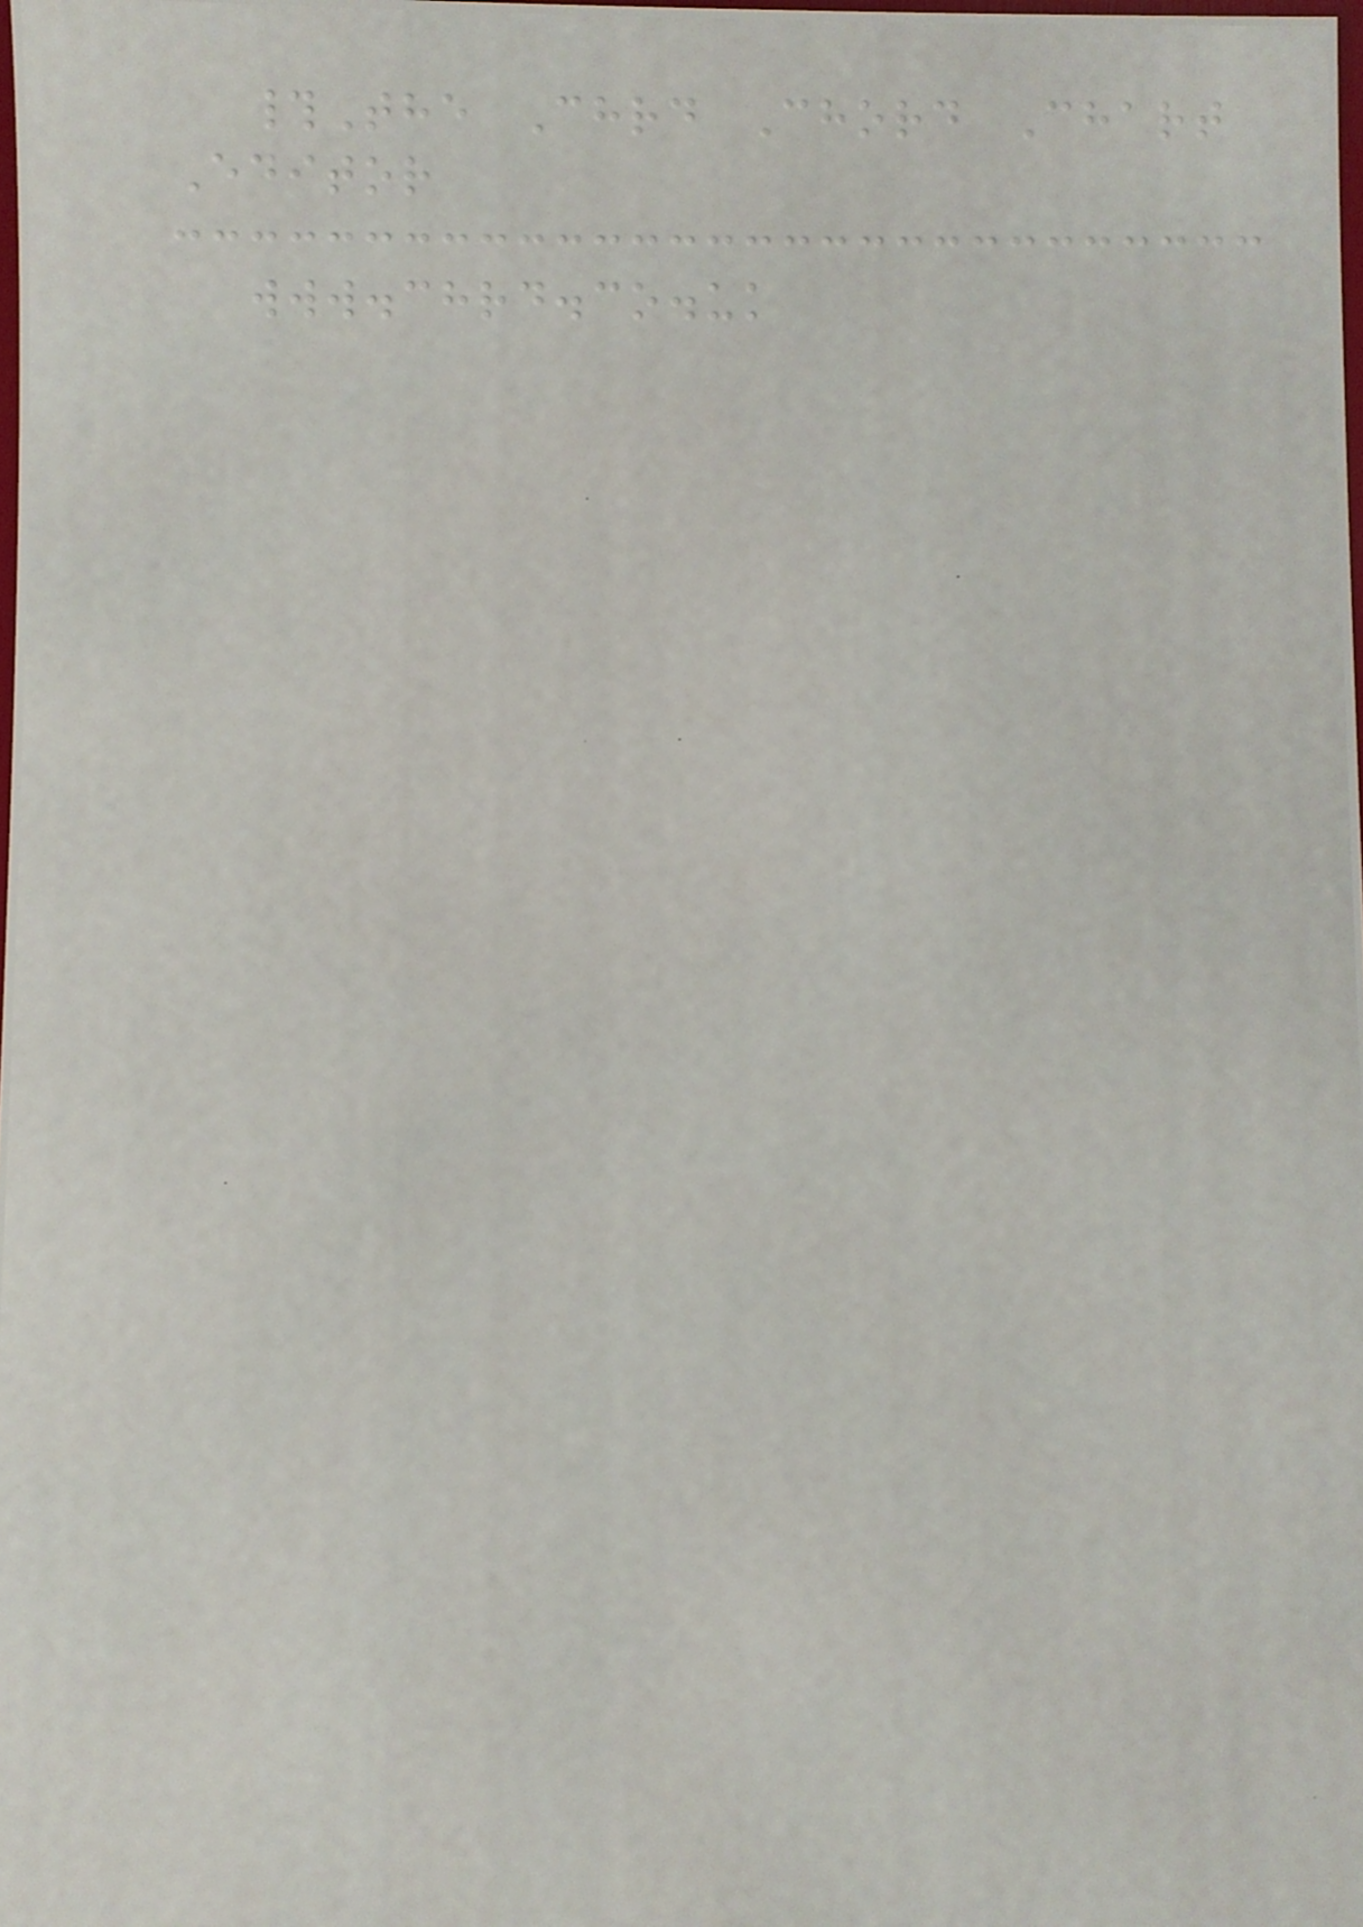#The Chrd Chord Chart
Editor
www.chrd.co.uk
